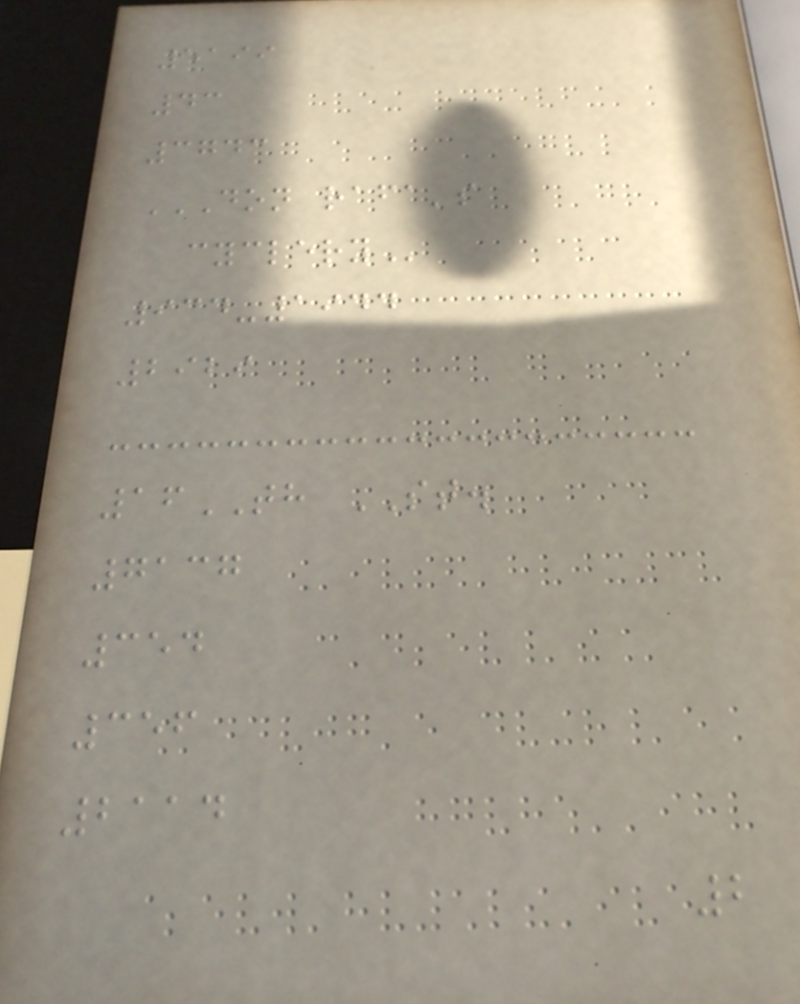5199
43
3743
DON RAFA'S
CYCLERY
934-1944
2929
16TH ST.
7137
354
356
2114
2
